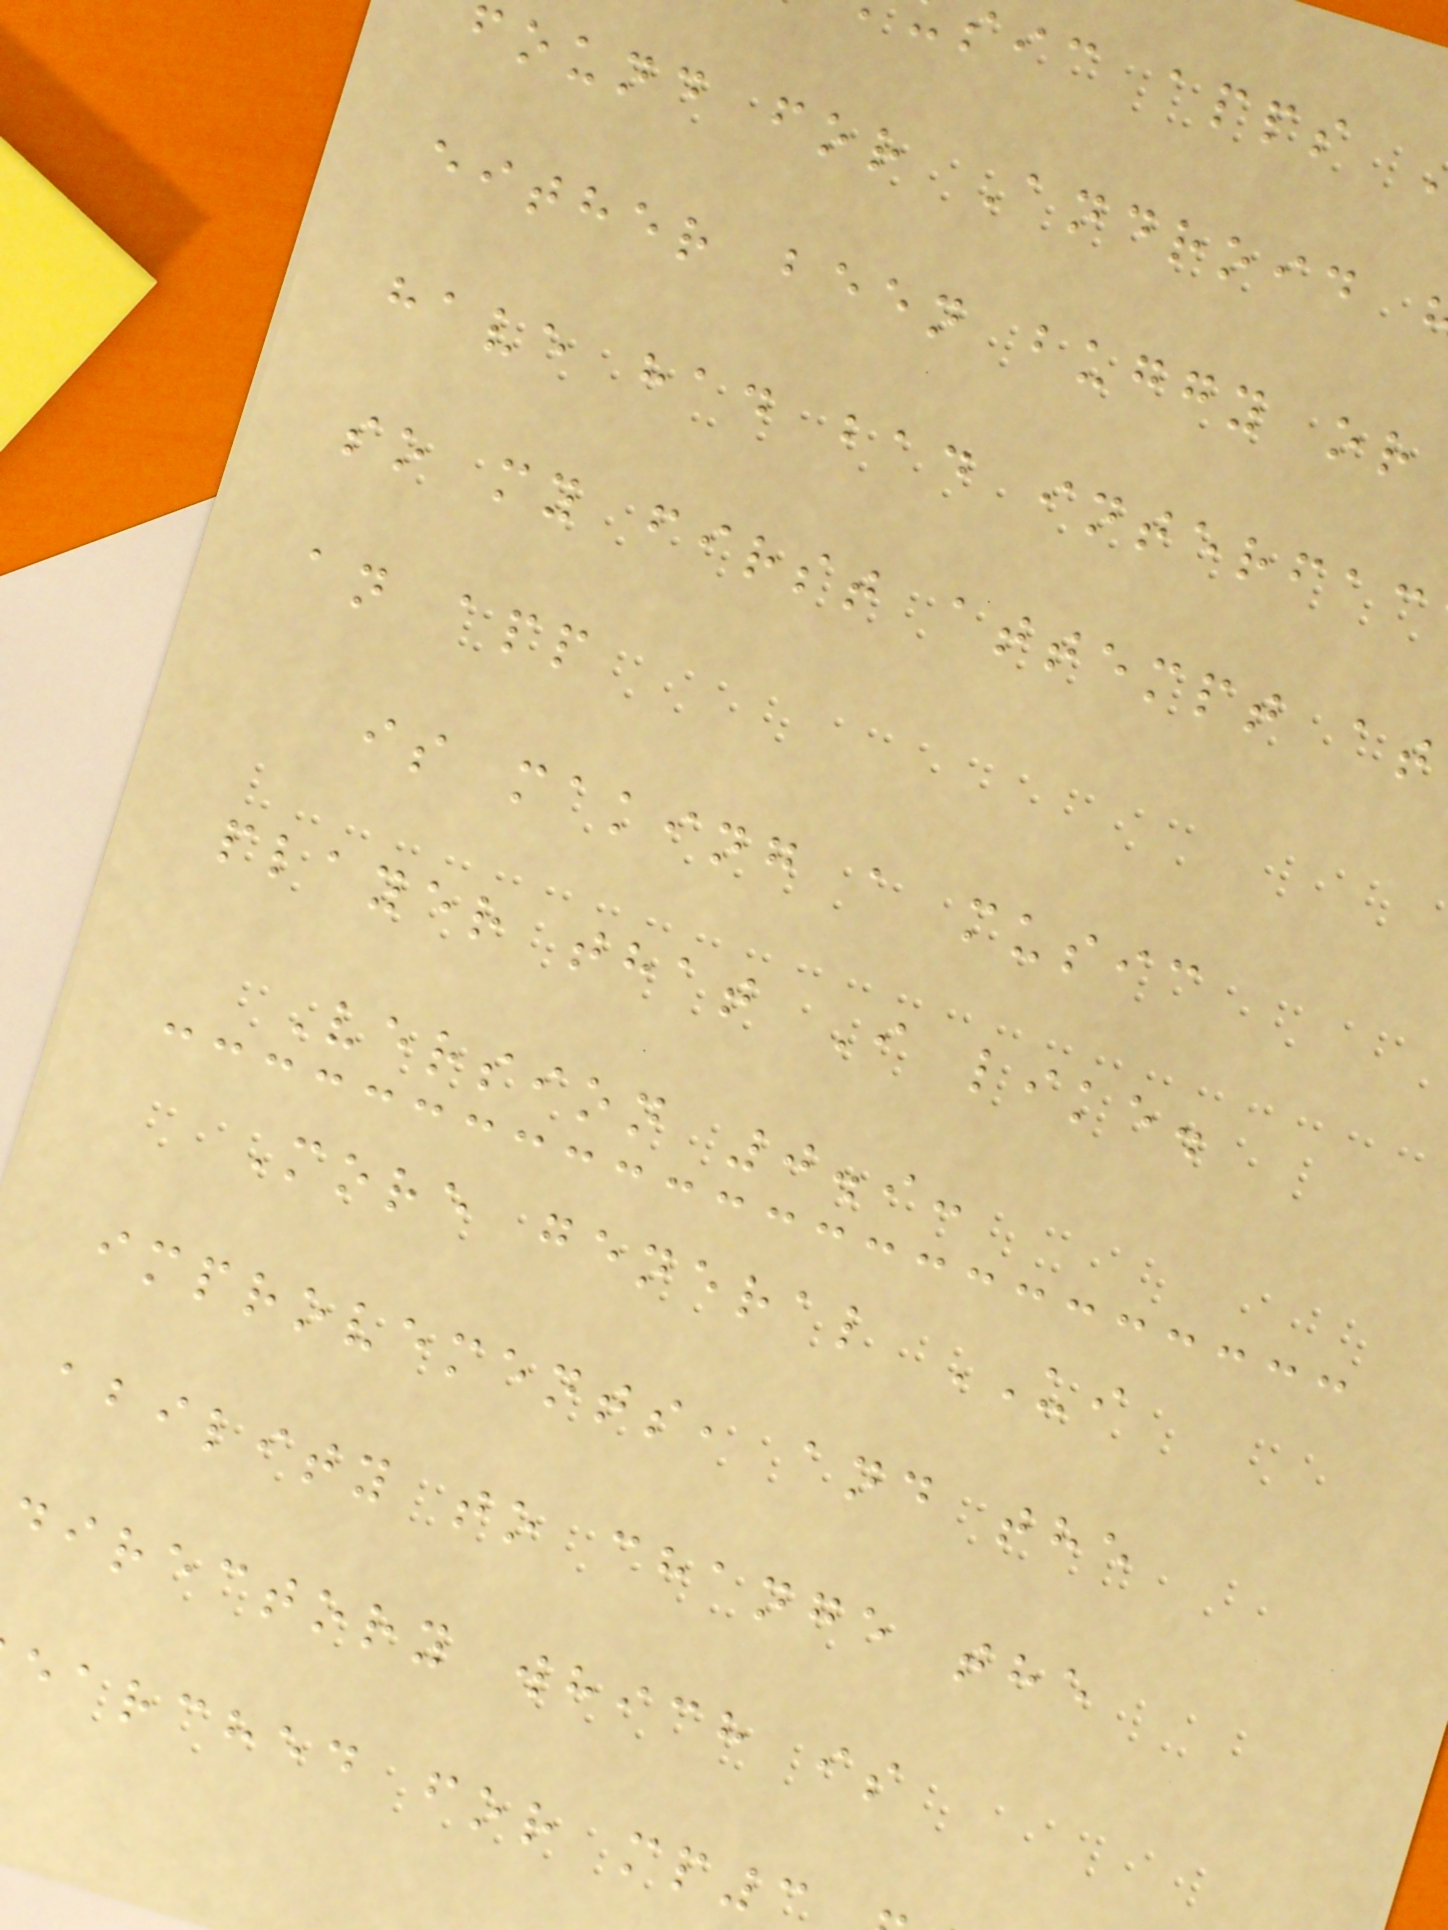sic apps
found for Android
either been buggy or
have had bad interfac
so my first attempt at
an app
is making a music
player that I like.
Version 0.9:
More general UI
improvements, and the
ability to change the
directory which is
earched for mp3
